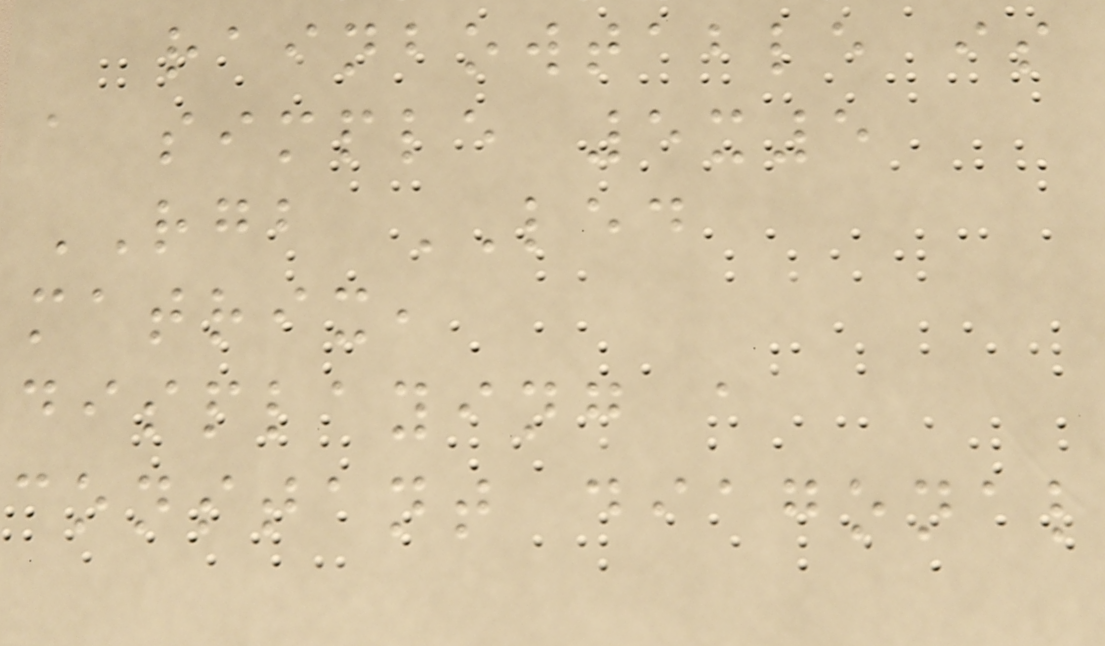rainbowtable is
a simple 5x5
RGB LED
matrix,
displaying a
constant diagonal
